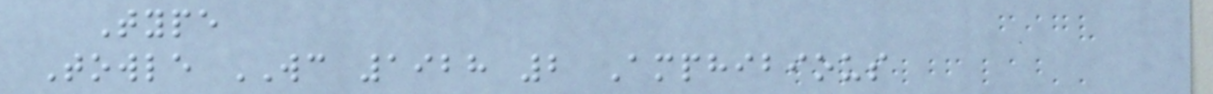Type
Towle WC 1928 2 Amphibious
